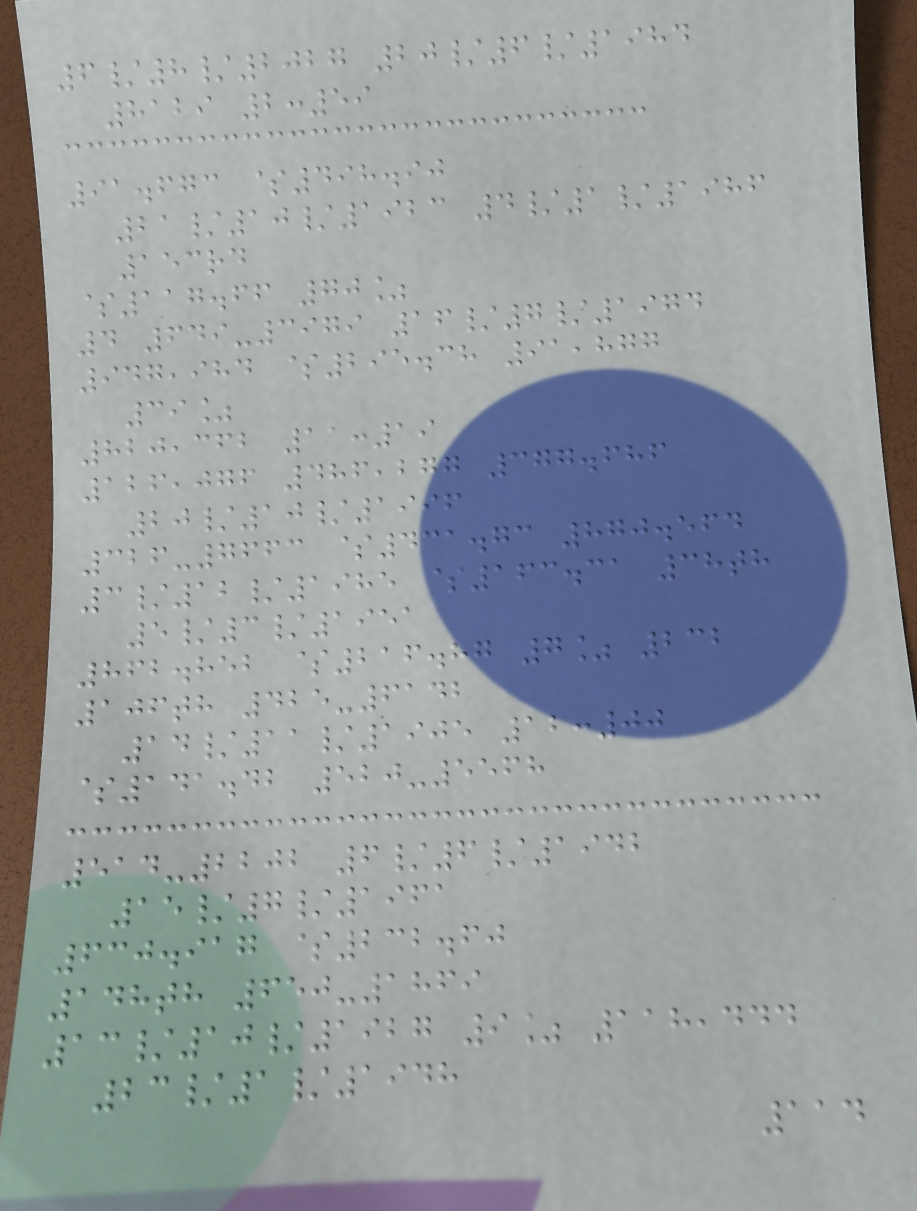6/8/2027 20/6/1984
8129 2:59
91.673 $498.90
21/10/1923 4/1/1986
153rd
$117.66 70%
4 649-3979 16/7/1974
947,984 $295.38 91,877
39%
820,362 11:19
126,076 486,277 377.686
20/10/1996
326-7663 $431.73 870.564
3/12/1985 $163.31 38th
5/3/1951
862.852 $216.87 7% 232
106th 425-6142
14/11/1905 12:00
$141.42 520-5568
514-2202 6/6/1942
15/7/1961
630.917 $232.60
148th 650-1869
13/10/1927 9% 118,444
23/1/1948
114
